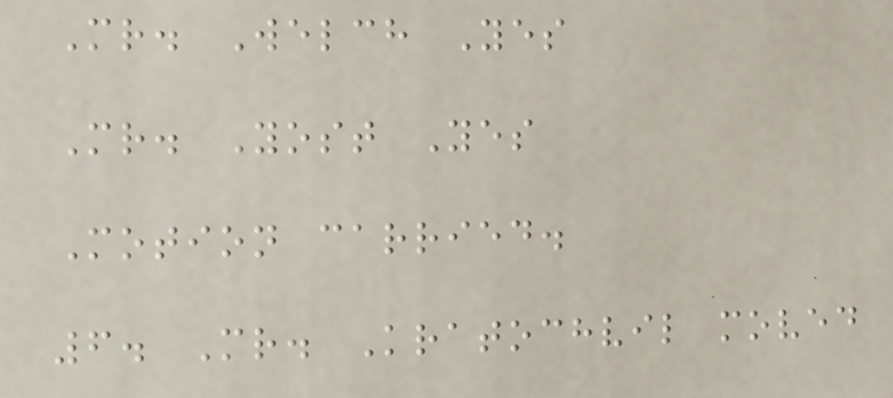Mr. Welch Yes
Mr. Yost Yes
Motion carried.
6. Mr. Kratochvil moved
